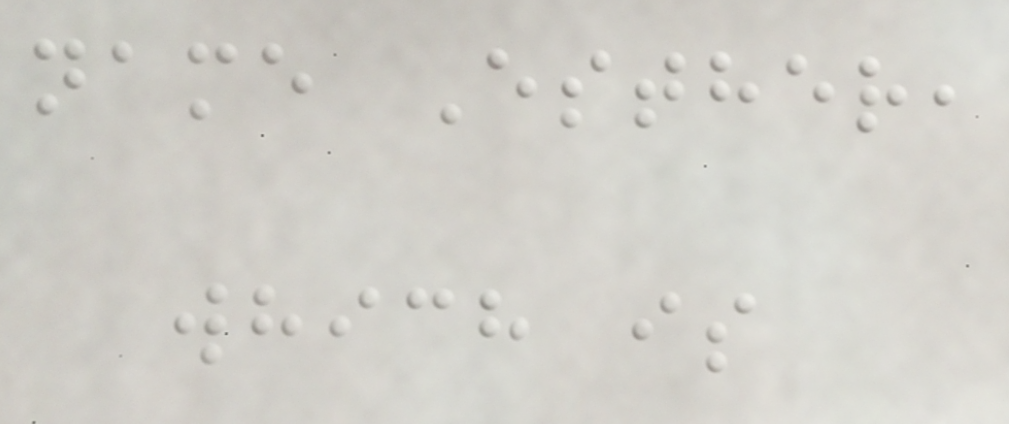name Esther,
which is
